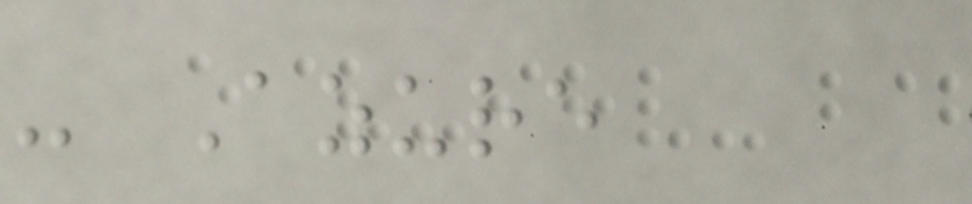- Azure
